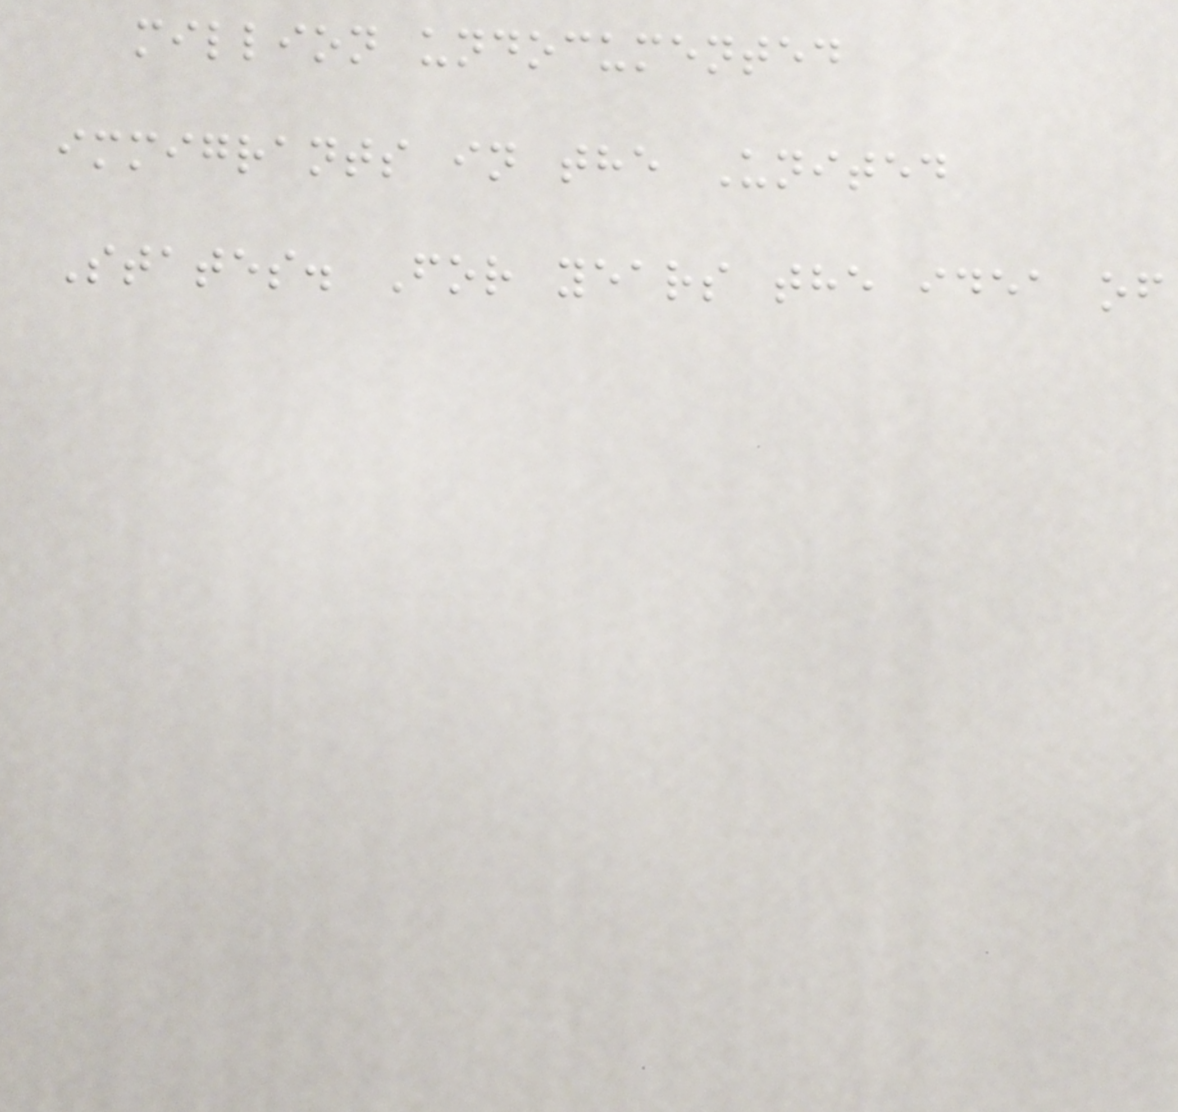million undocumented
immigrants in the United
States. For years the idea of
